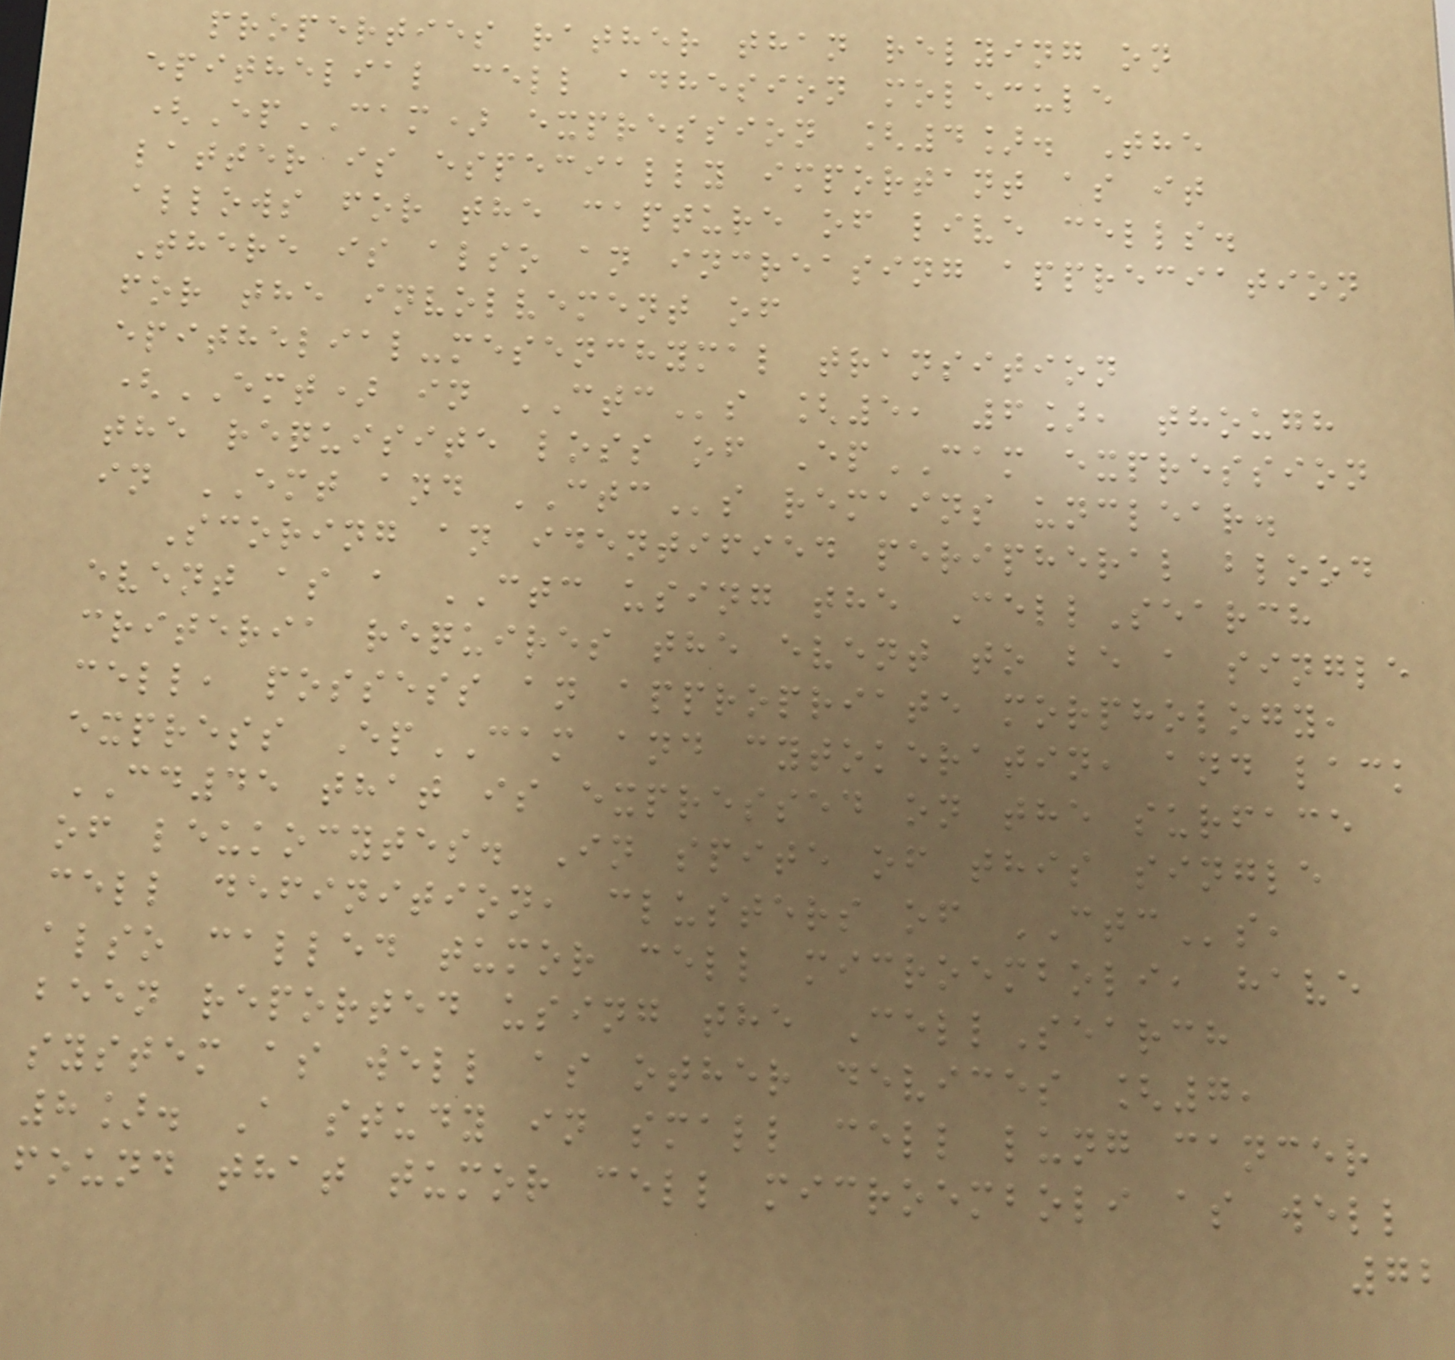properties rather than relying on
epithelial cell adhesion molecule
(EpCAM) expression [4]. The
latter is especially important as it
allows for the capture of live cells.
There is also an increasing appreciation
for the involvement of
epithelial-mesenchymal transition
(EMT) in CTCs [5, 6], though
the requisite loss of EpCAM expression
in EMT and CTCs remains unclear.
Scoring an identified peripheral blood
event as a CTC using the CellSearch
criteria requires the event to be a single
cell, possess an appropriate morphology,
express EpCAM and cytokeratin, and lack
CD45 that is expressed on the surface
of leukocytes. In spite of this single
cell definition, clusters of CTCs,
also called tumor cell microemboli, have
been reported using the CellSearch
system as well as other devices [7,
8]. A study in small cell lung cancer
found that tumor cell microemboli as well
72
